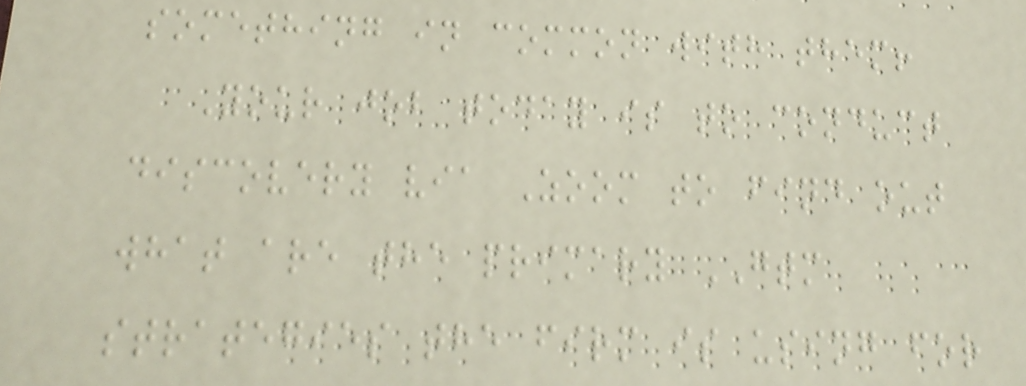something in common with them!
Your job today is to conduct
discovery via Zoom to find out
what are the primary GTM
strategies the firm is using for
